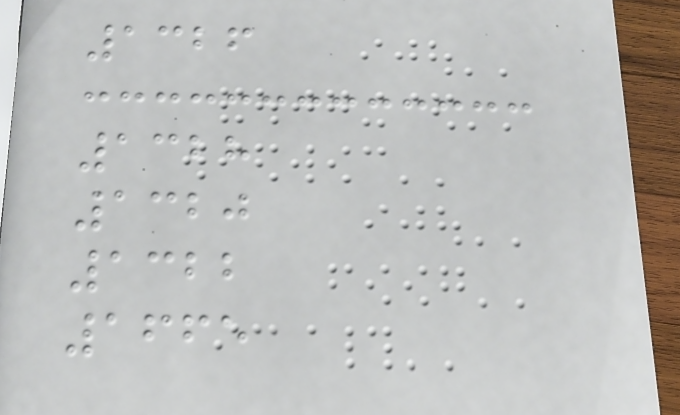1326
1328
1320
1322
1665
